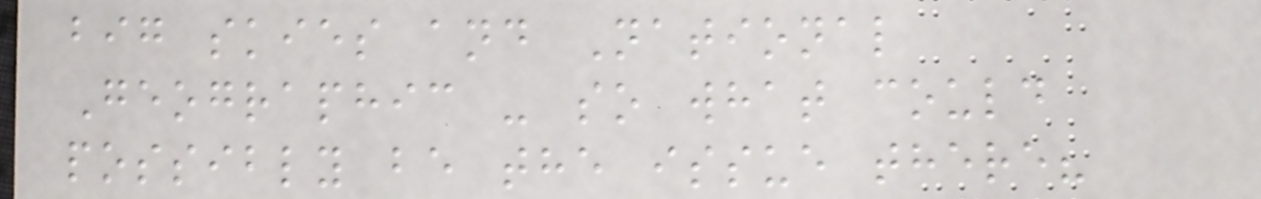big skies and National
Geographic - so what could
possibly be the issue there?
